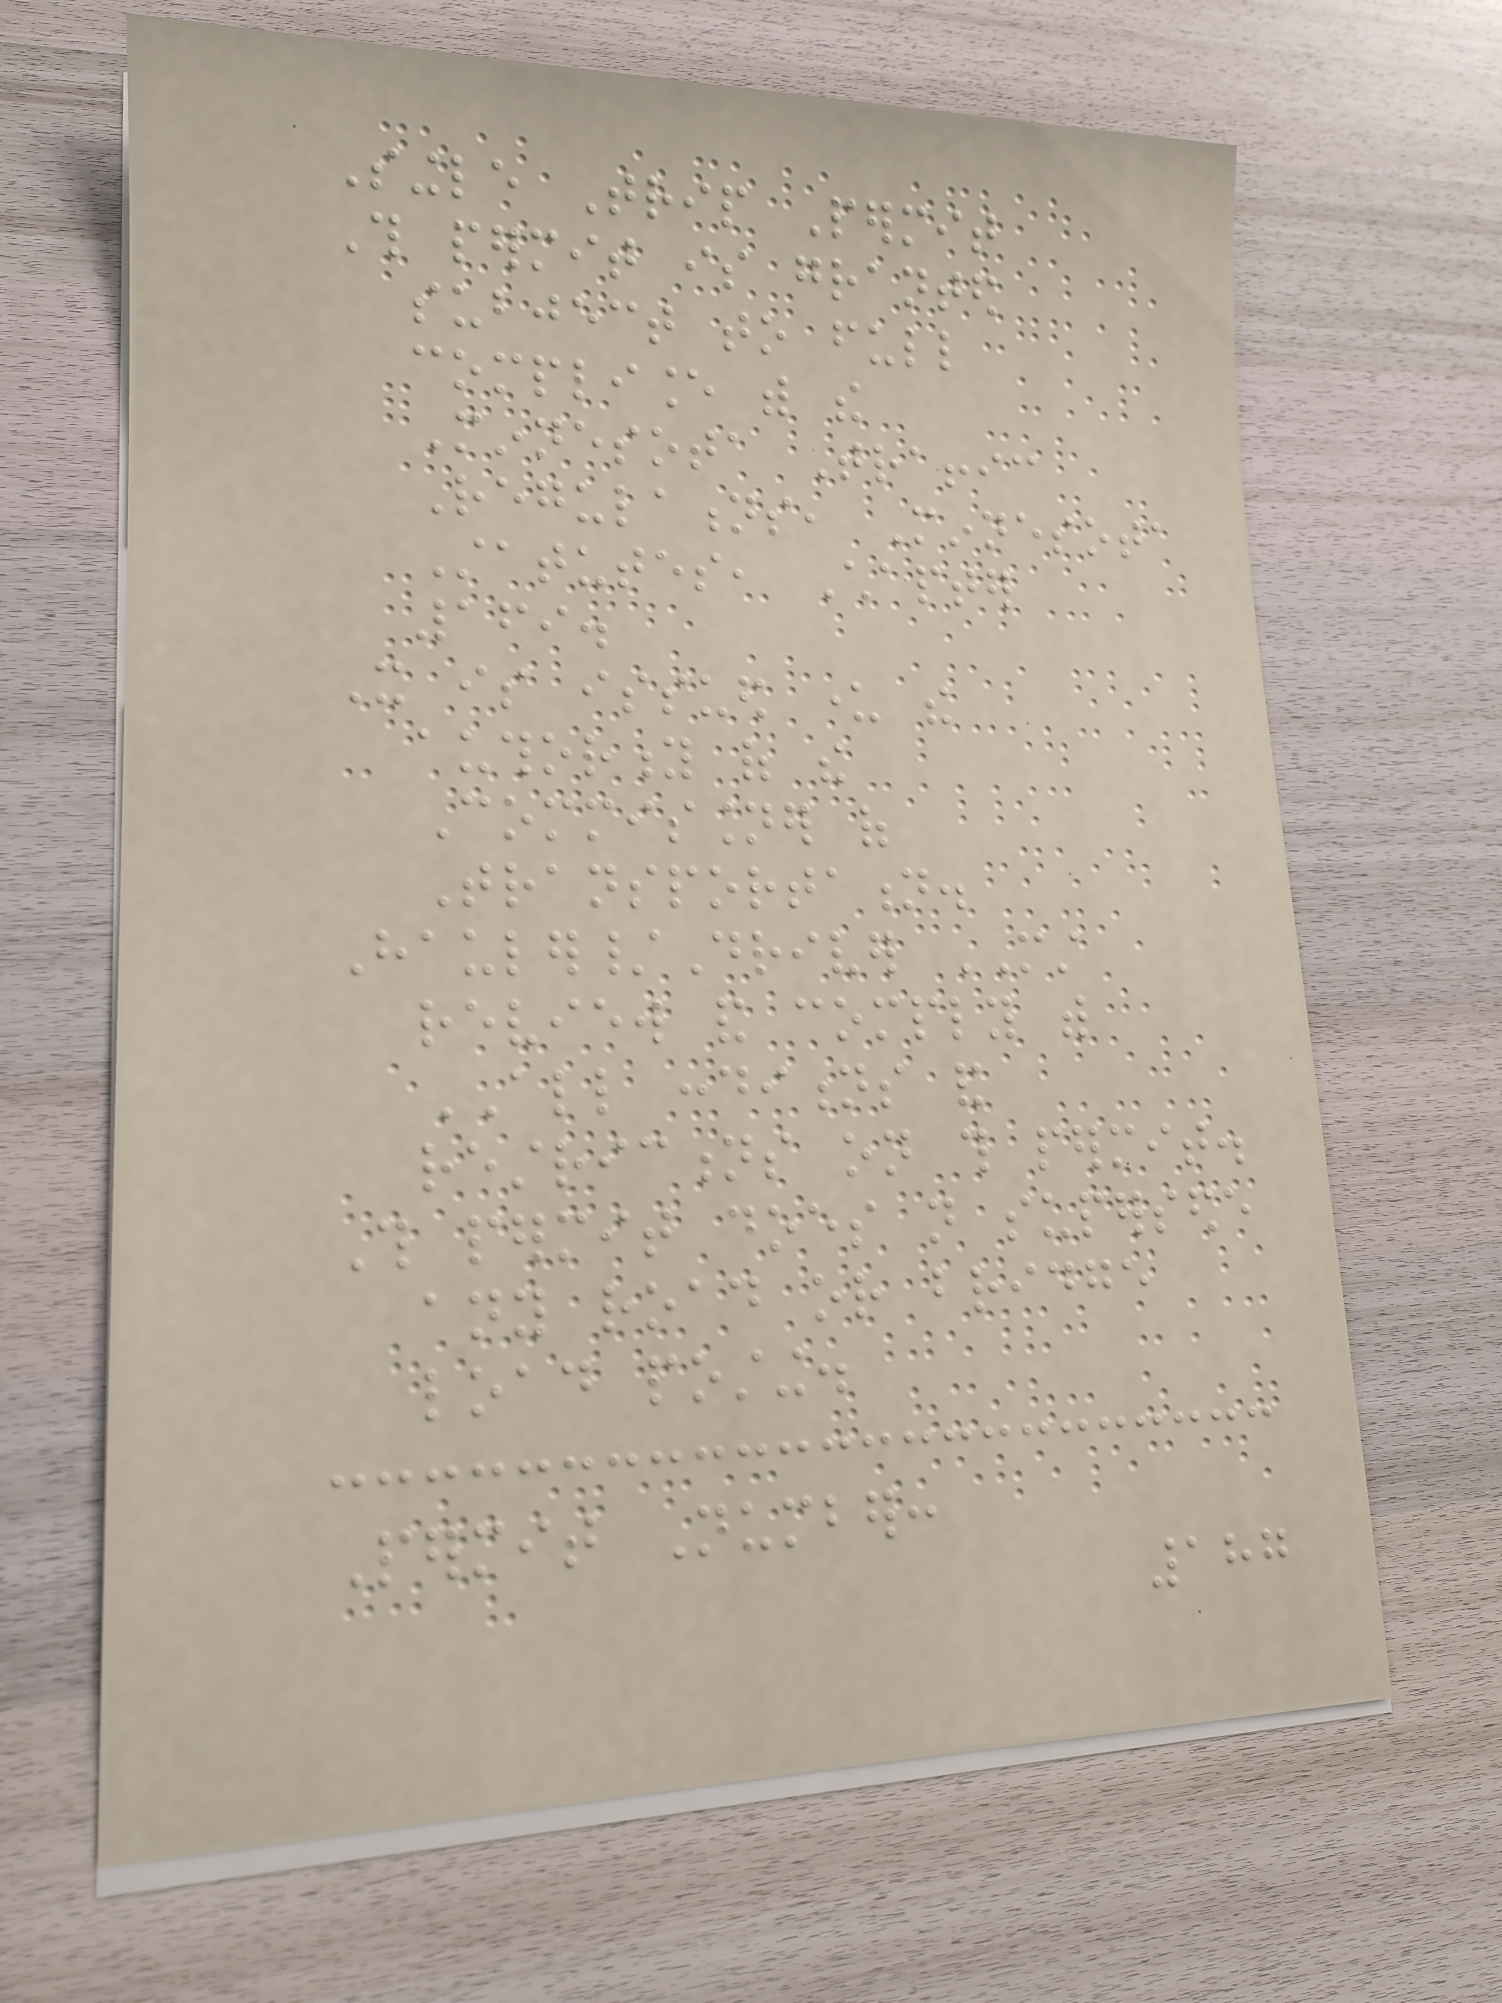Single Trip Permit
This permit is granted
subject to full
compliance with the
Minnesota Traffic
Regulations, Minnesota
Statutes, Chapter
169.
It is issued under the
authority of the
Commissioner of
Transportation.
Hauler/Driver MUST
review and comply with
ALL conditions and
restrictions on this permit.
This permit does not supersede
any road or bridge
load posting.
Permit Number:
187
